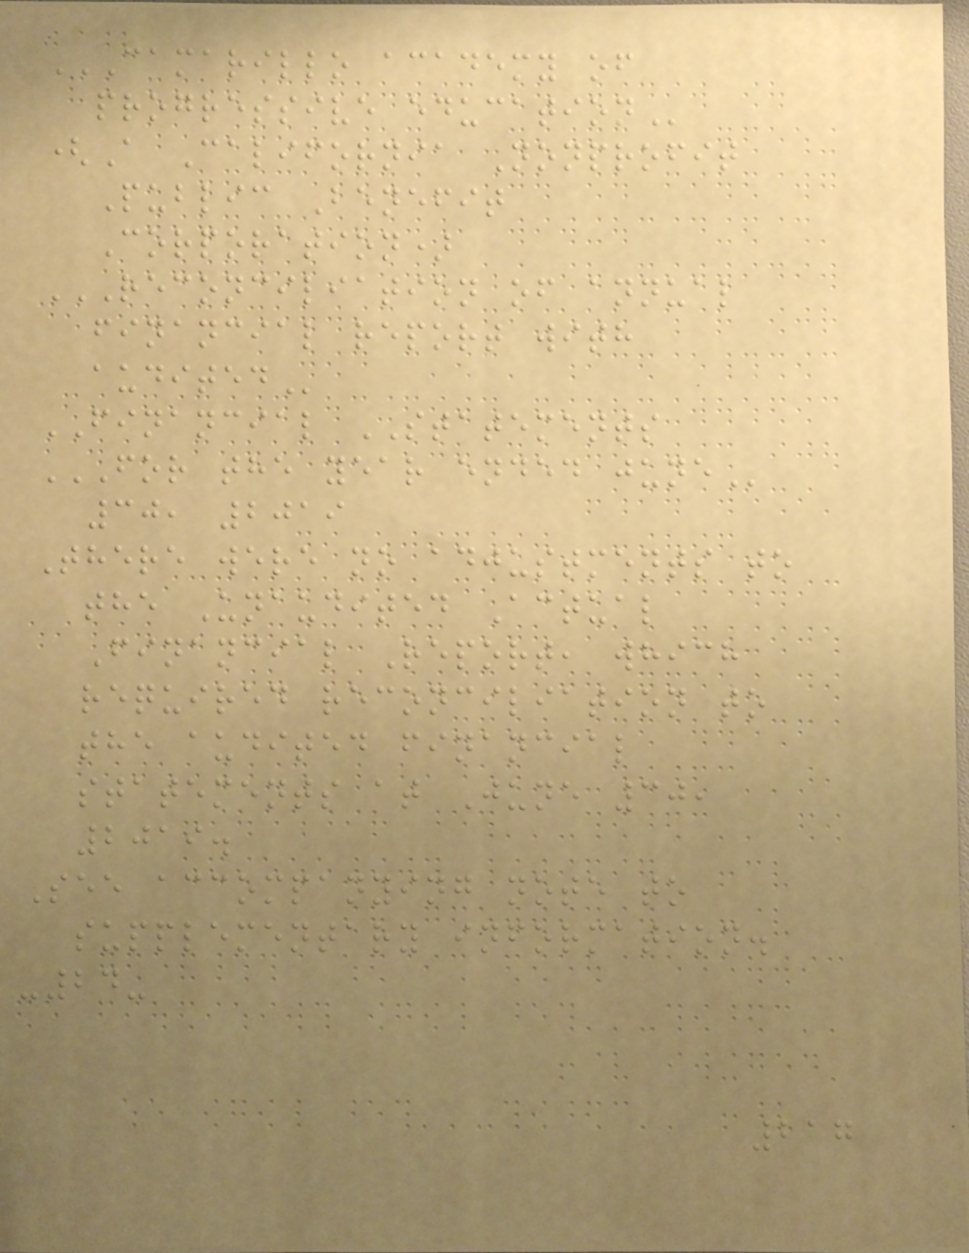CAMARILLO ACADEMY OF
PROGRESSIVE EDUCATION
(A California Nonprofit
Public Benefit
Corporation)
RECONCILIATION OF ANNUAL
FINANCIAL REPORT WITH
AUDITED
FINANCIAL STATEMENTS
FOR THE YEAR ENDED JUNE
30, 2019
There were no adjustments to
the Unaudited Actual
Financial Report, which
required reconciliation to
the audited financial
statements at June 30,
2019.
See accompanying note to
supplementary information.
-24-
217
